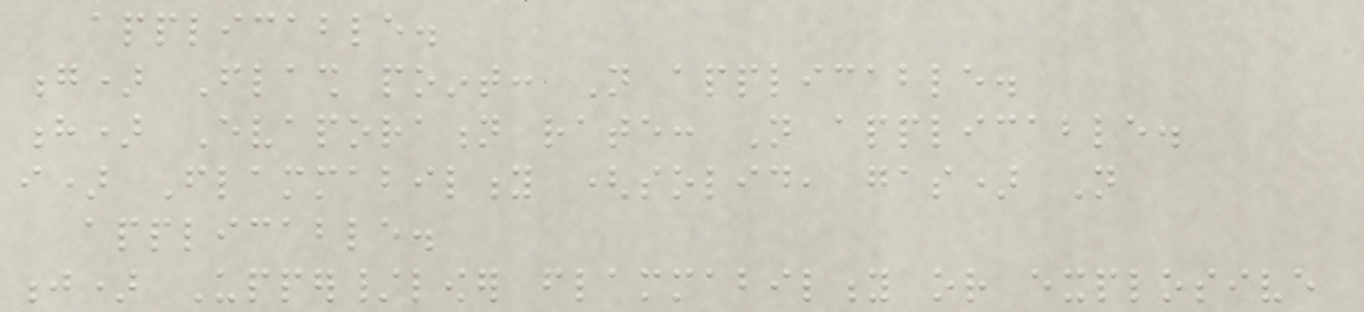applicable.
g) Flash point: Not applicable.
h) Evaporation rate: Not applicable.
i) Flammability (solid, gas) Not
applicable.
j) Upper/lower flammability or explosive
